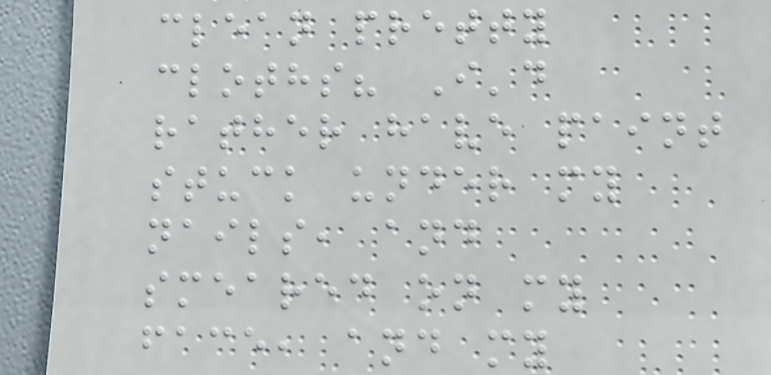clean pretty
cloths? I'd
rather have paint
stuck under my
nails, and
smeared on my
face, and my
